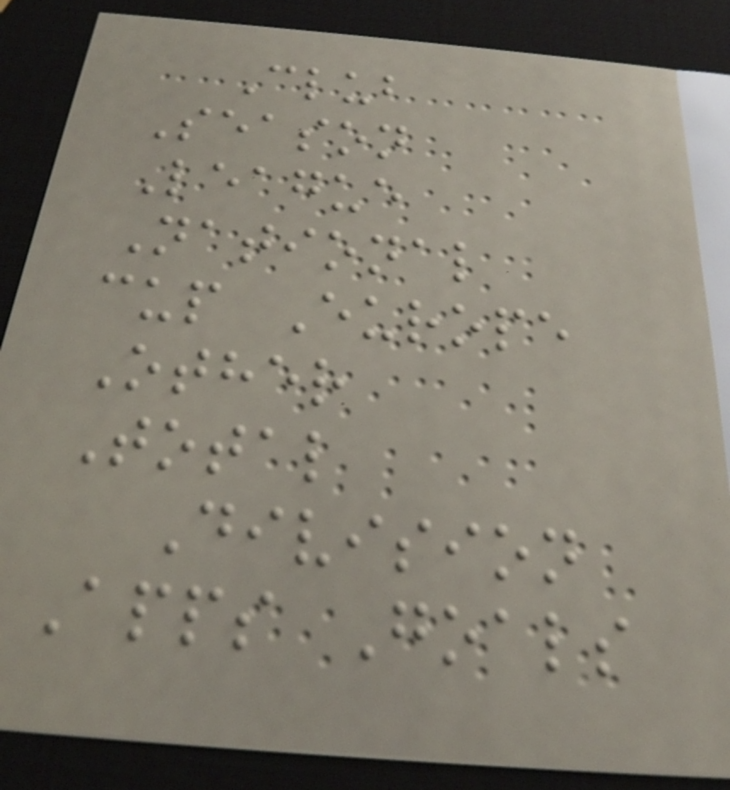Club
Season
League
National
cup Europe
Other
Total
Division
Apps Goals
